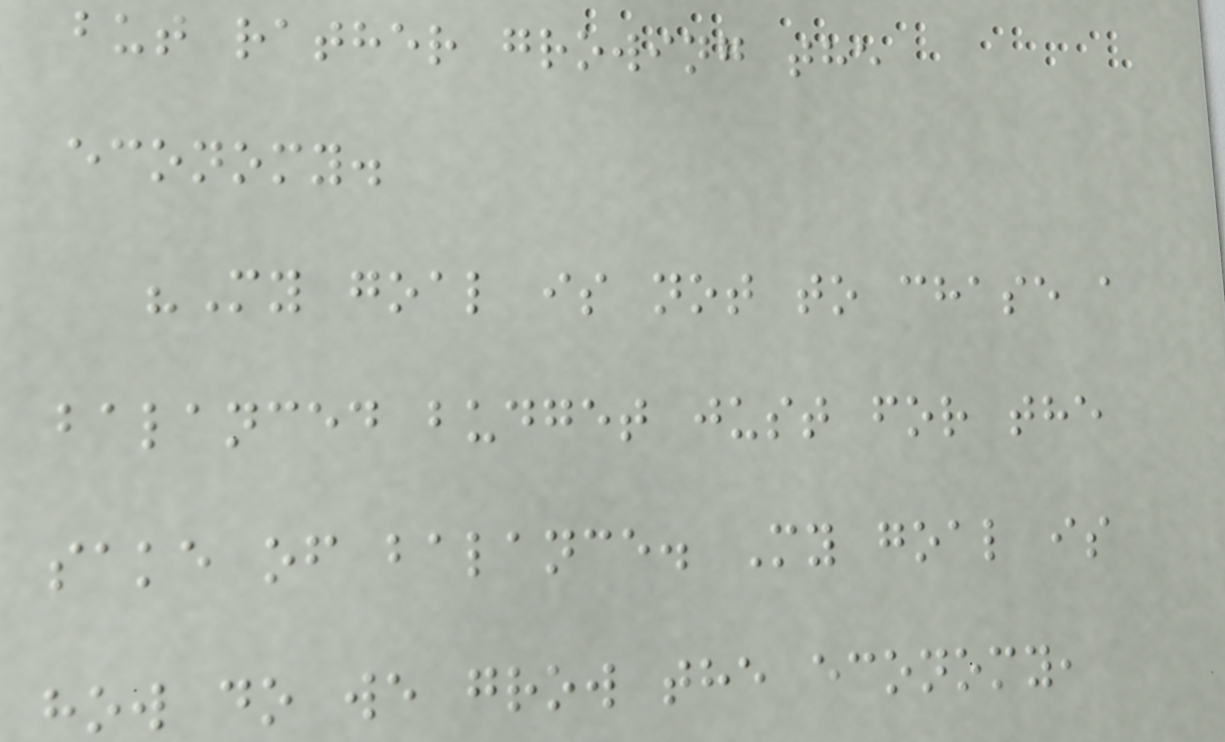but rather growing the
economy.
"My goal is not to chase a
balanced budget just for the
sake of balance. My goal is
how do we grow the economy,
